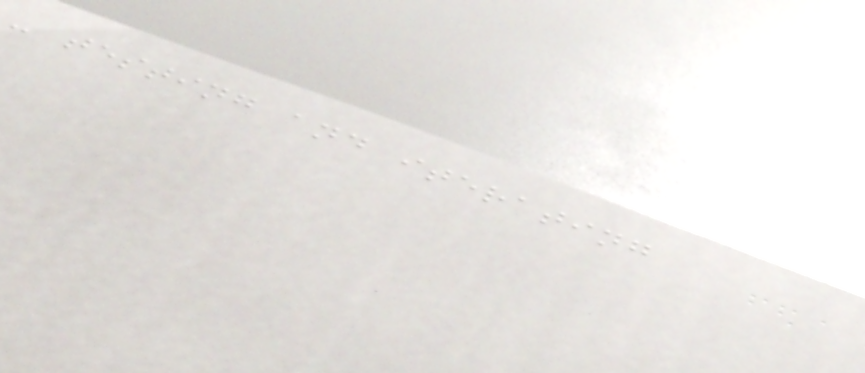- testing and iterating
